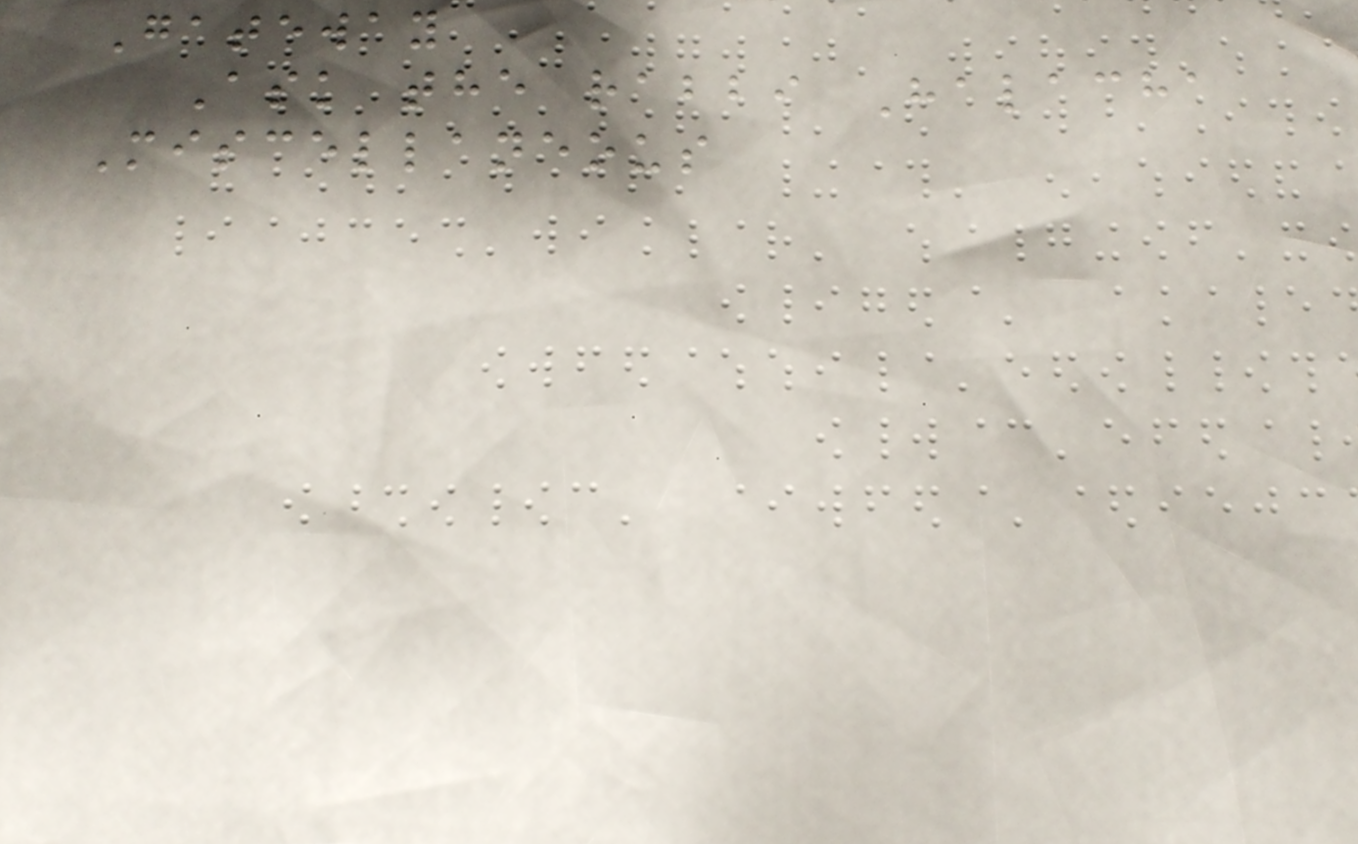Gateway
Ask the rabbi Halacha
Miscellaneous
